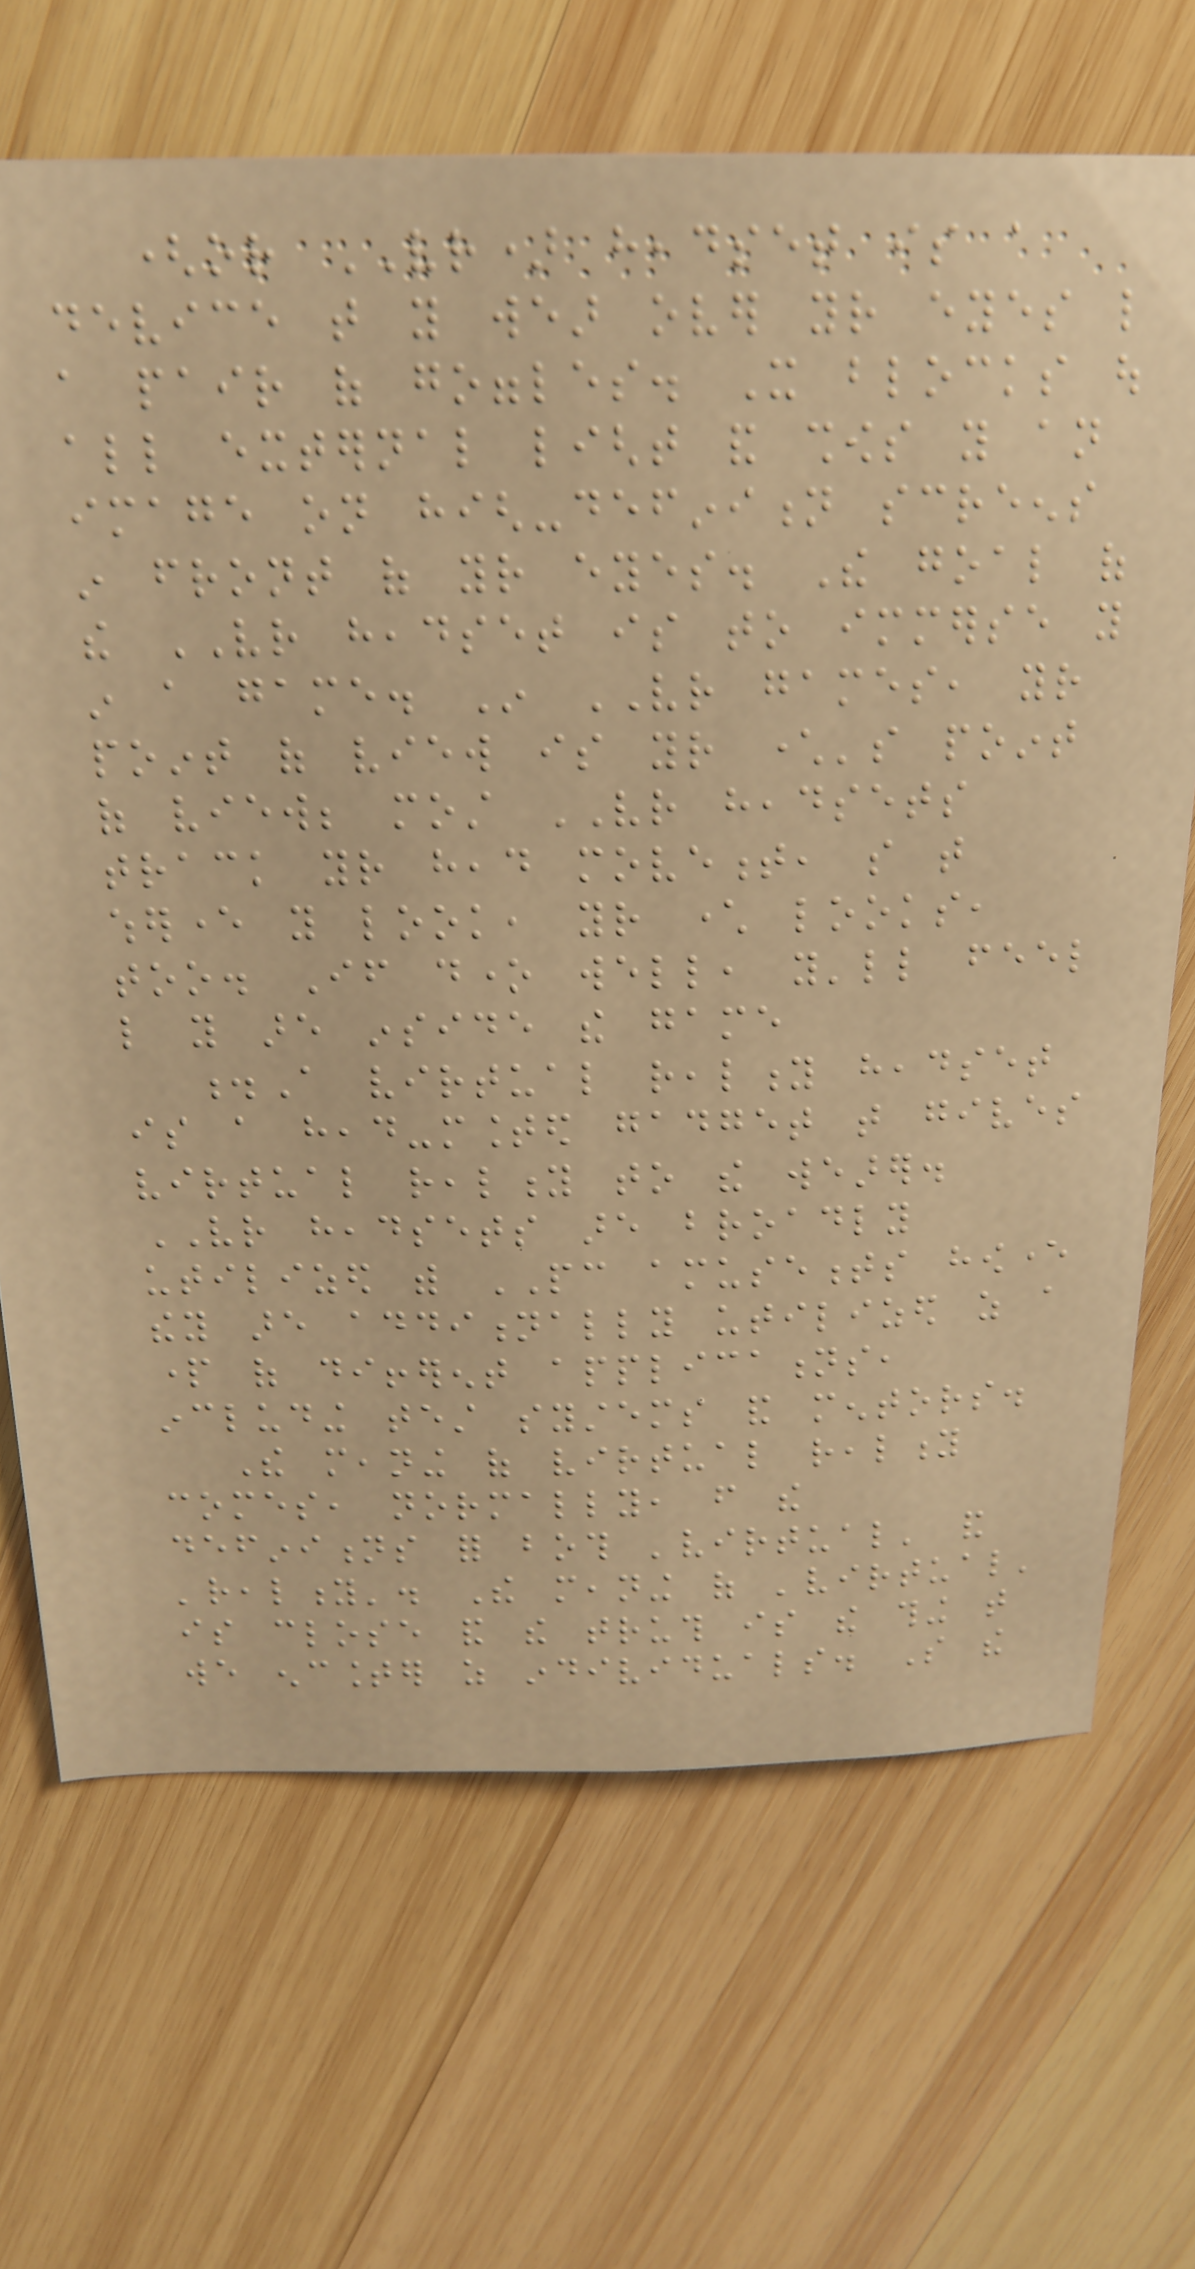(or VR) headset is a
device that you wear over your eyes like
a pair of goggles. It blocks out
all external light and shows you an
image on high-definition screens
in front of your eyes. The goal of
the VR headset is to immerse you
in a game. In VR games, your
point of view is your character's point
of view; most VR headsets
track your head movement, so that
wherever you look, your character looks,
too. If done well, you'll feel
like you are inside the game
.A virtual reality headset
is a head-mounted gadget that gives
virtual reality to the wearer.
VR headsets are broadly
utilized with PC amusements however
they are additionally utilized as a
part of different applications,
including test systems and mentors.
The meaning of virtual reality
comes, normally, from the
definitions for both 'virtual' and
'reality'. The meaning of 'virtual'
is close and the truth is the thing that
we encounter as individuals. So the
